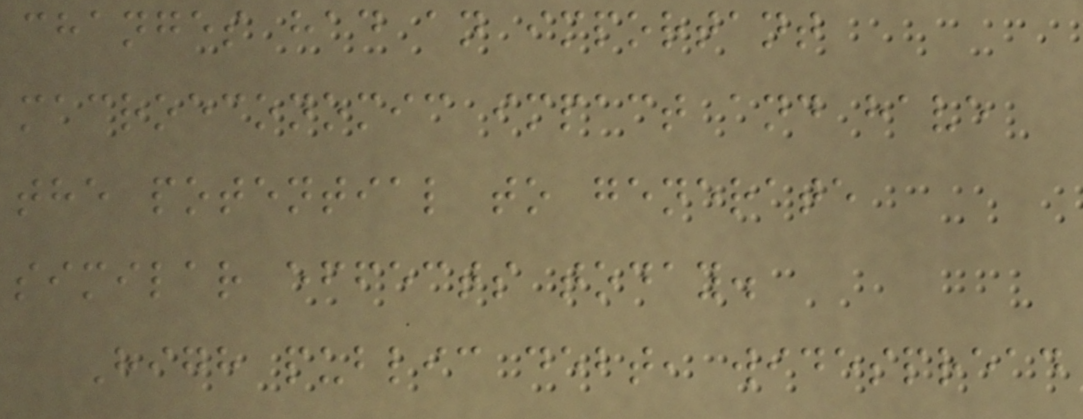changes had an important
macroeconomic impact and have
the potential to generate
similar effects today.
High public debt, widespread
